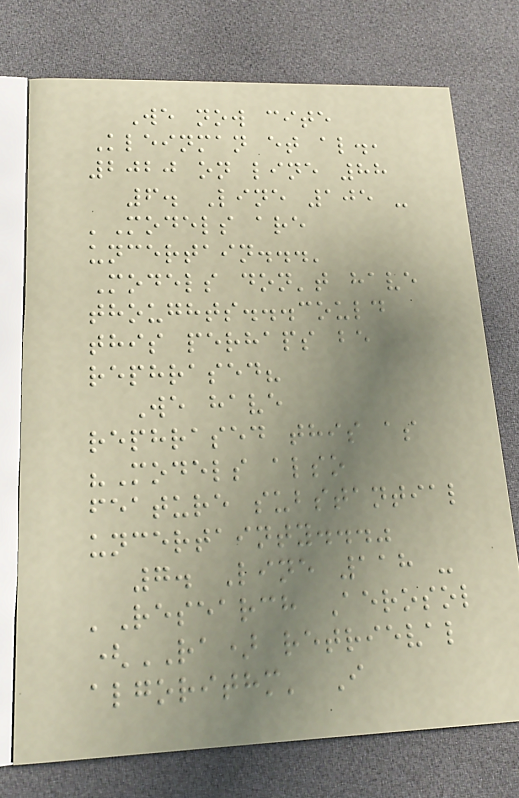We now cite
Kleinman et al.,
2020 on line 88
6. Line 105 -
'Models are
uncertain...'
Models don't have
thoughts...could
this perhaps be
rephrased?
We have
rephrased this as
"Models also
feature substantial
uncertainty..."
7. Line 118 -
'Research Aerosol
(RA) retrieval
algorithm' I
